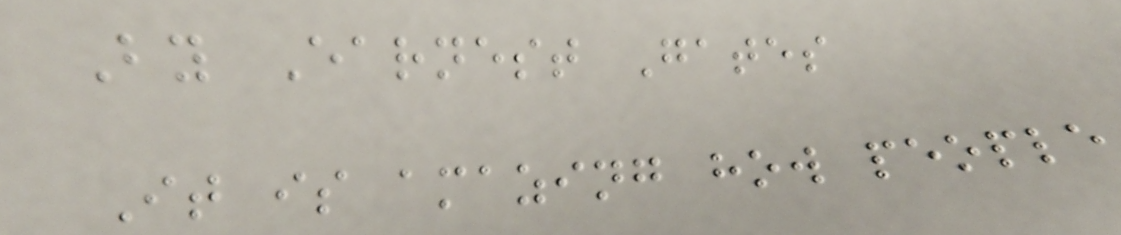By Earnest Gates
It is amazing how people
